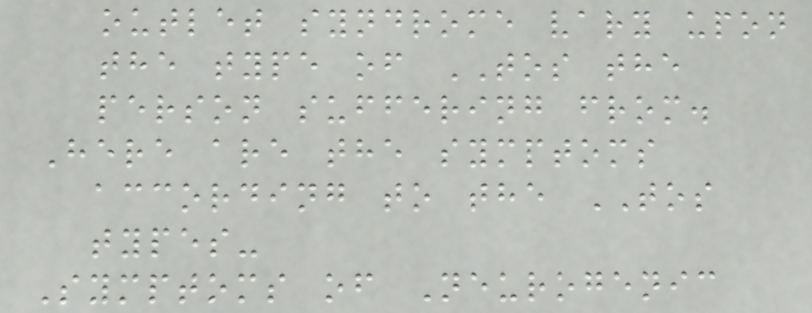outlet syndrome vary upon
the type of TOS the
person suffering from.
Here are the symptoms
according to the TOS
types-
Symptoms of Neurogenic
